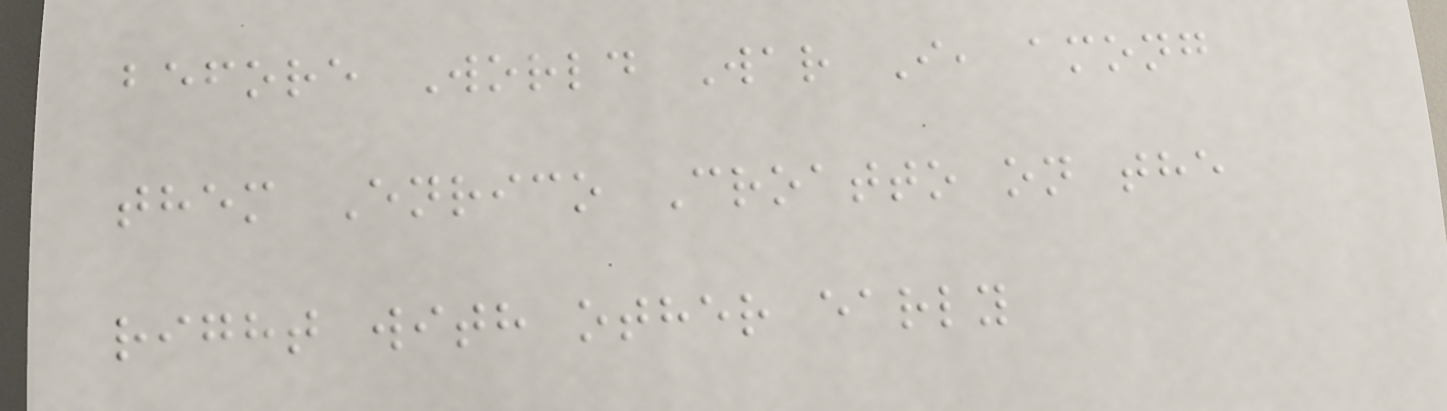before World War I, among
them Enrico Croatto on the
right with other early
